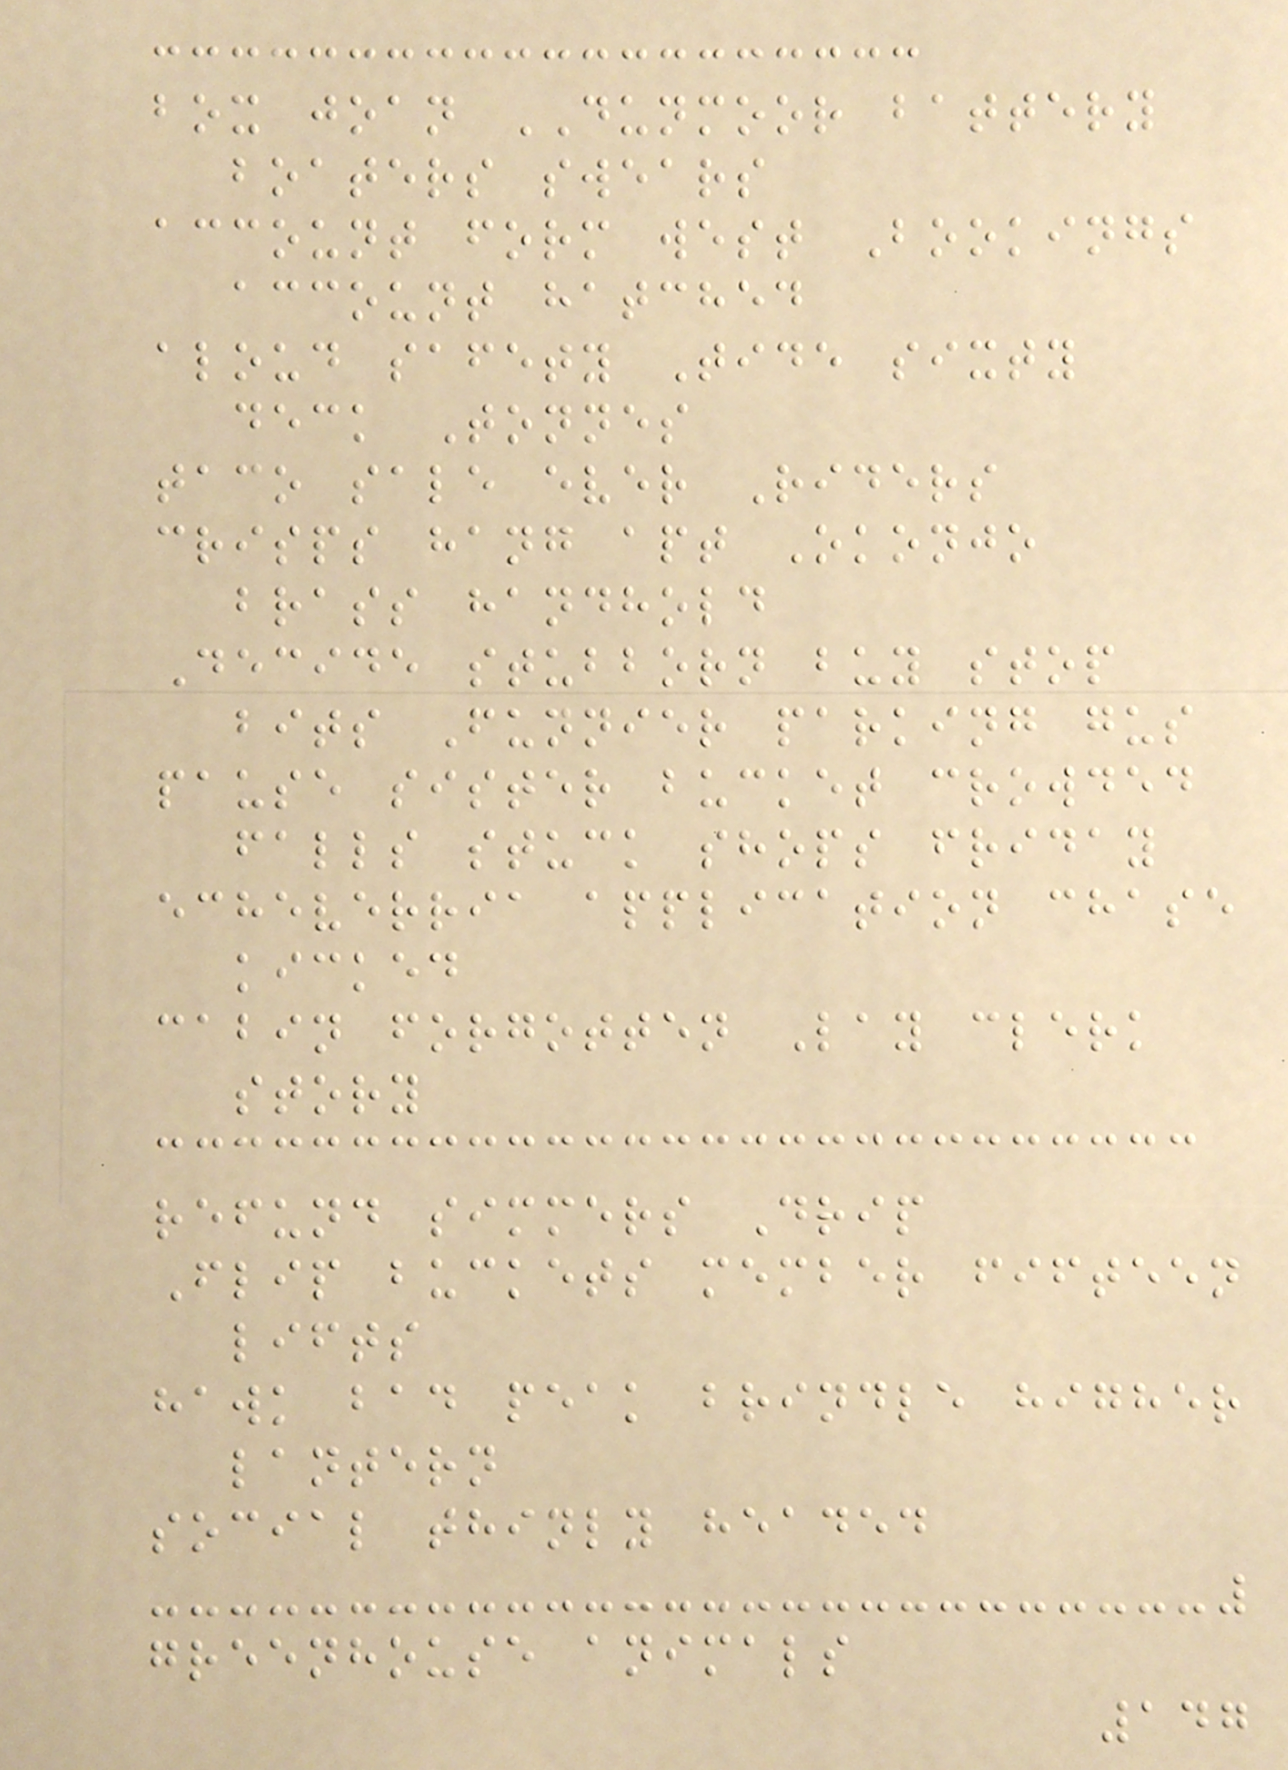box joan DUNMOOR battery
boaters swears
account form west Bookings
account hatched
aloud safety Tide sixty
deck Tonnes
taco sale ever Riders
crisps hang apt Okonjo
brass handhold
Decide stubborn buy stop
bits Funnier parking gus
pause sister bucket crowded
falls stuck shops friday
echeverria application chase
kicked
cabin forgotten Lay clerk
story
refund simmers Drip
Flip buckets member fifteen
lifts
hawk bad peak brindle higher
lantern
social thinly headed
greenhouse animals
147
